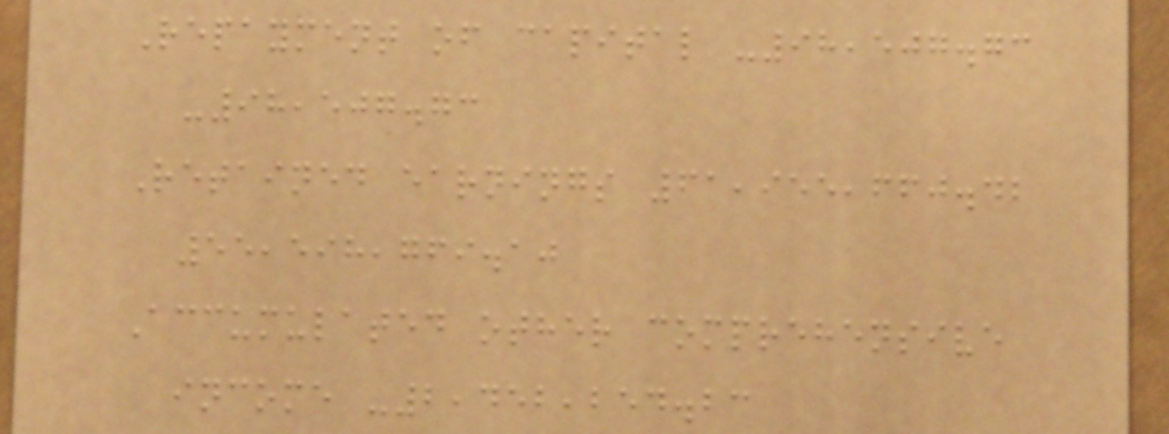Repayment of capital -98,507.73
-98,507.73
Retained earnings 61,955,660.42
55,598,769.10
Accumulated other comprehensive
income -2,452,254.23
